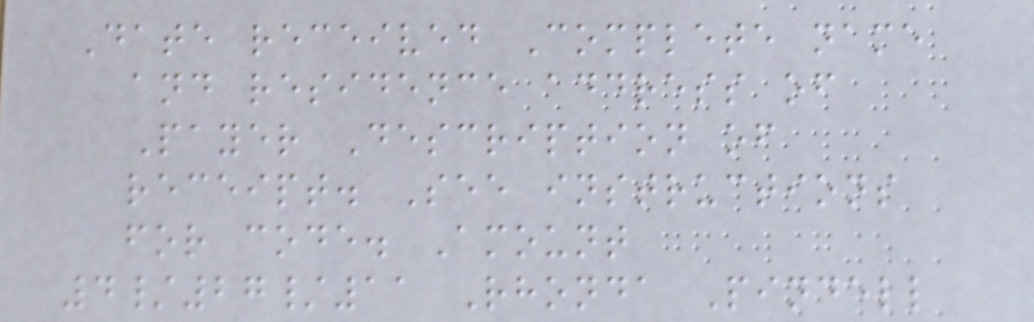Date received Complete name
and residence address of
Payer Description of
receipt. See instructions
for code. Amount
4/27/11 Rhonda Pindell
